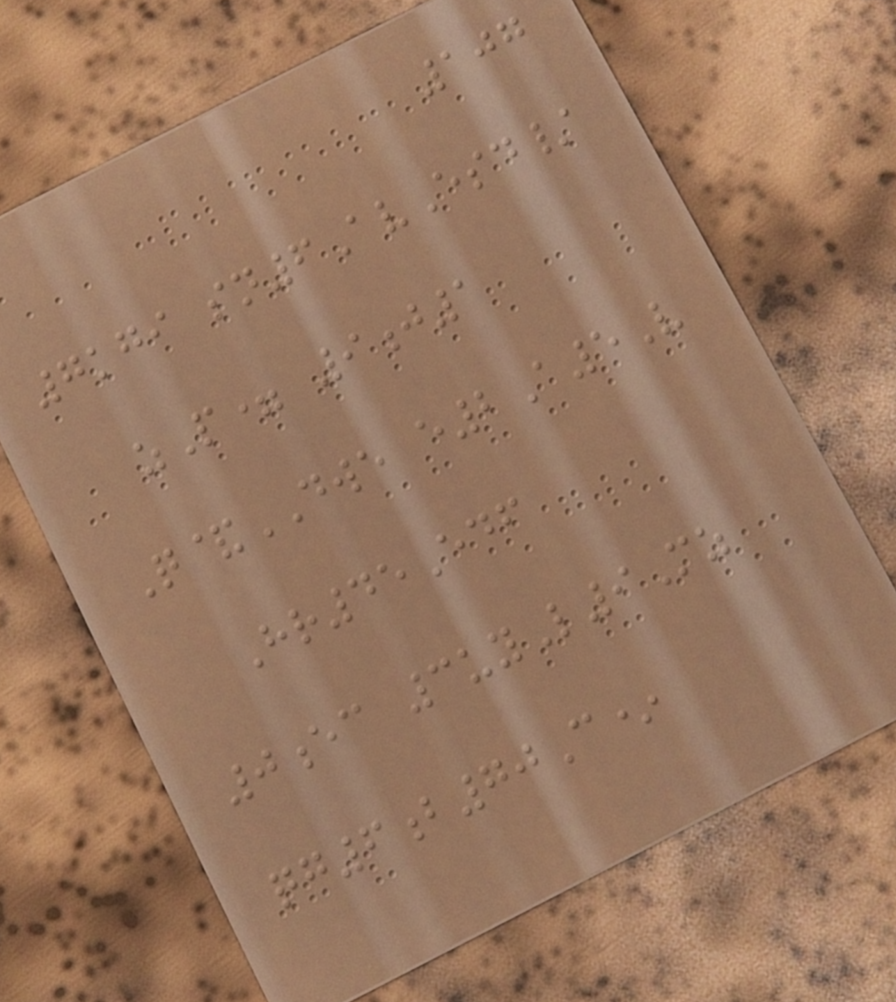107
7kgi sn6AvEsd/
zP= 9j1
Q&DWE e2A5V
Hr45Edf
0ec 3uyL9Mz
qg6b70C*
